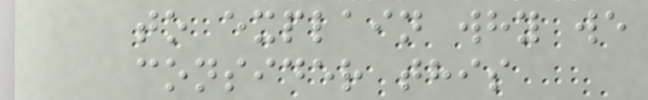to explain why we
consider this
